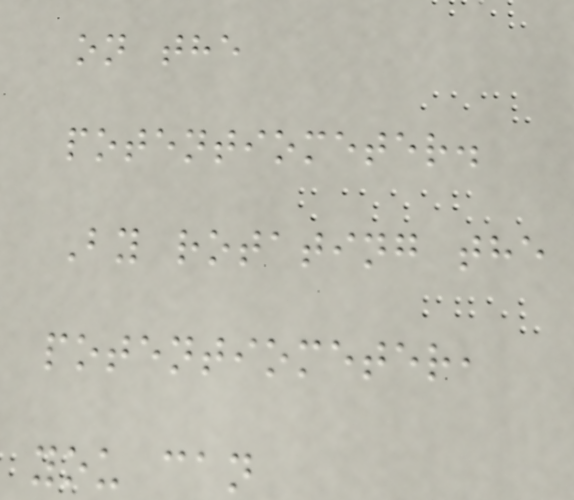on the
potentiometer.
By rotating the
potentiometer,
you can
